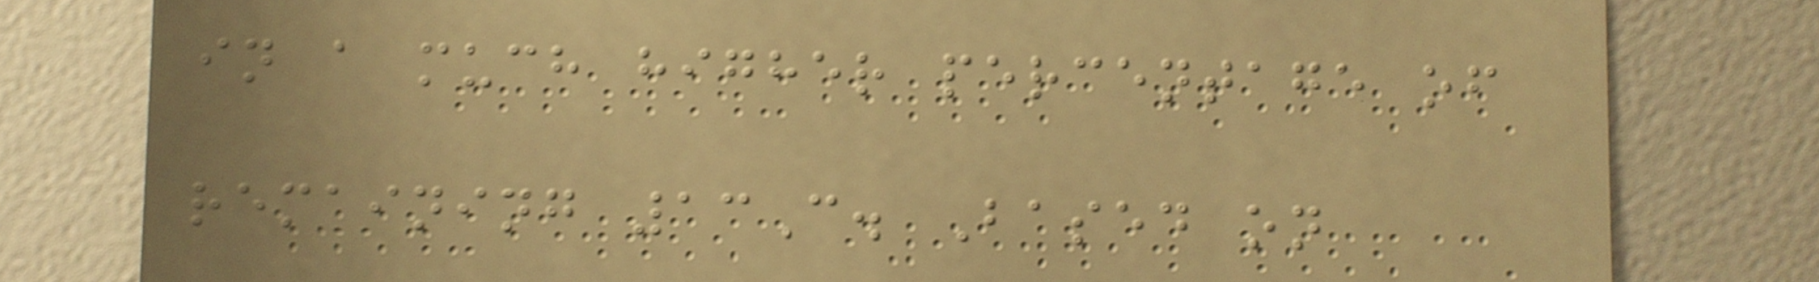in a much higher percentage of
remaining 13C. Based on
